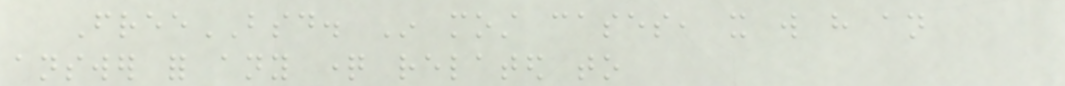FreeBSD. In most cases, it will have an
answer for any question related to
